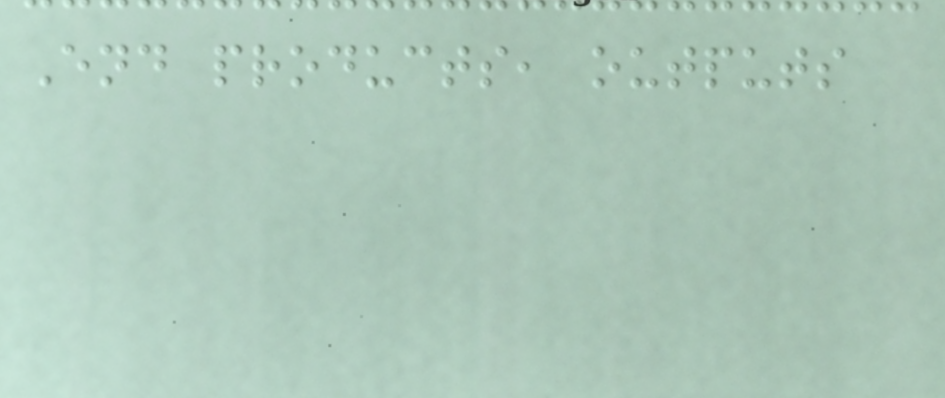End products, outputs
